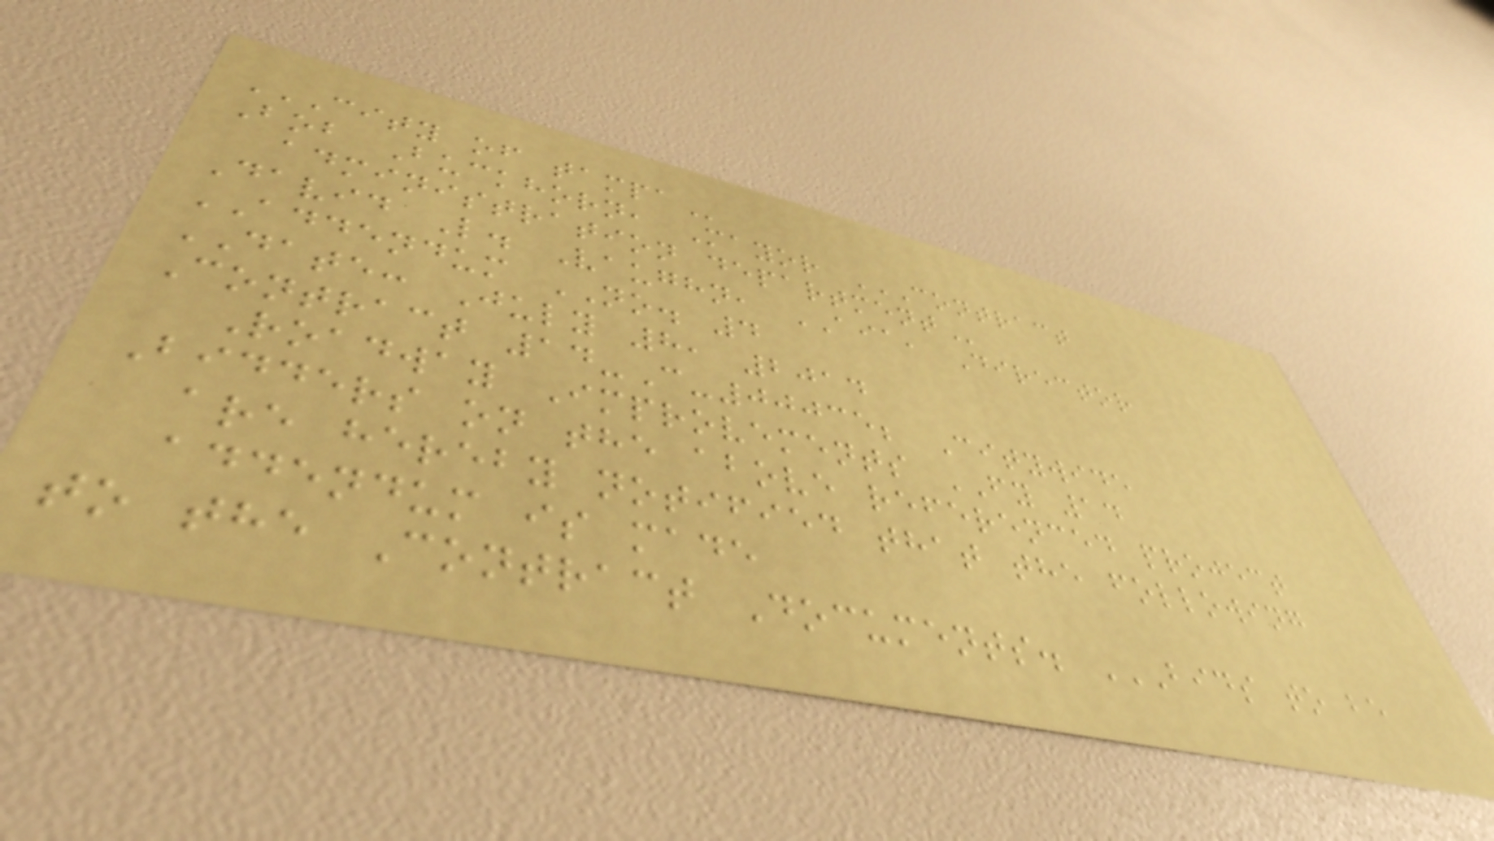CITY OF TAMPA
Bob Buckhorn, Mayor CONTRACT
ADMINISTRATION DEPARTMENT
David L. Vaughn, AIA, Director
ADDENDUM NO. 4
DATE: July 8, 2014
Contract 14-C-00035; Citywide
Roadway Improvements FY 14
Bidders on the above referenced project
are hereby notified that the following
addendum is made
to the Contract Documents. BIDS TO BE
